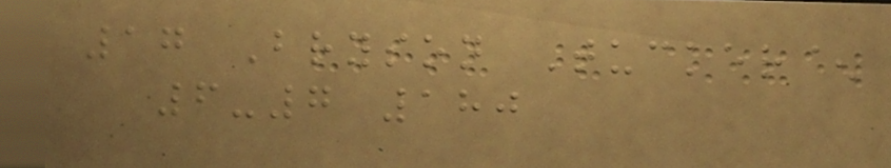17 Bryson Tucker^
6-7 180
